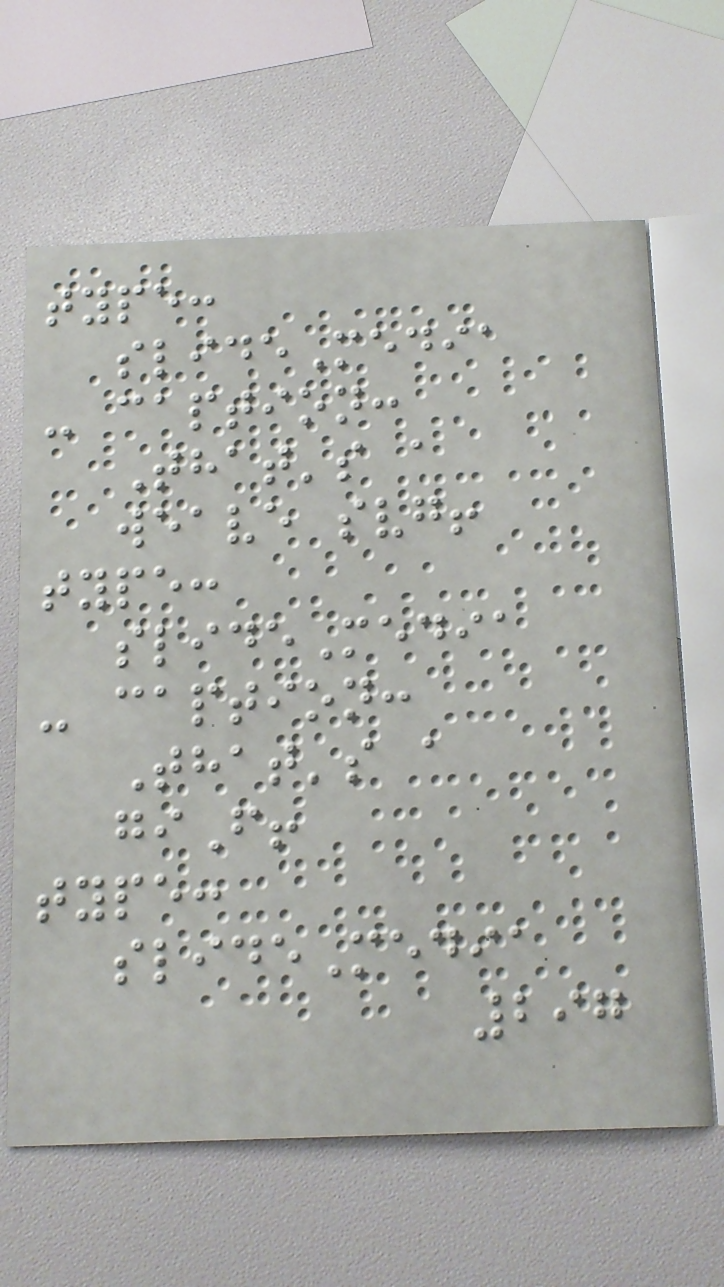type:
slideMedia
- caption:
That's a
weave svg!
type:
slideMedia
- caption:
That's a
giF!
type:
slideMedia
297
